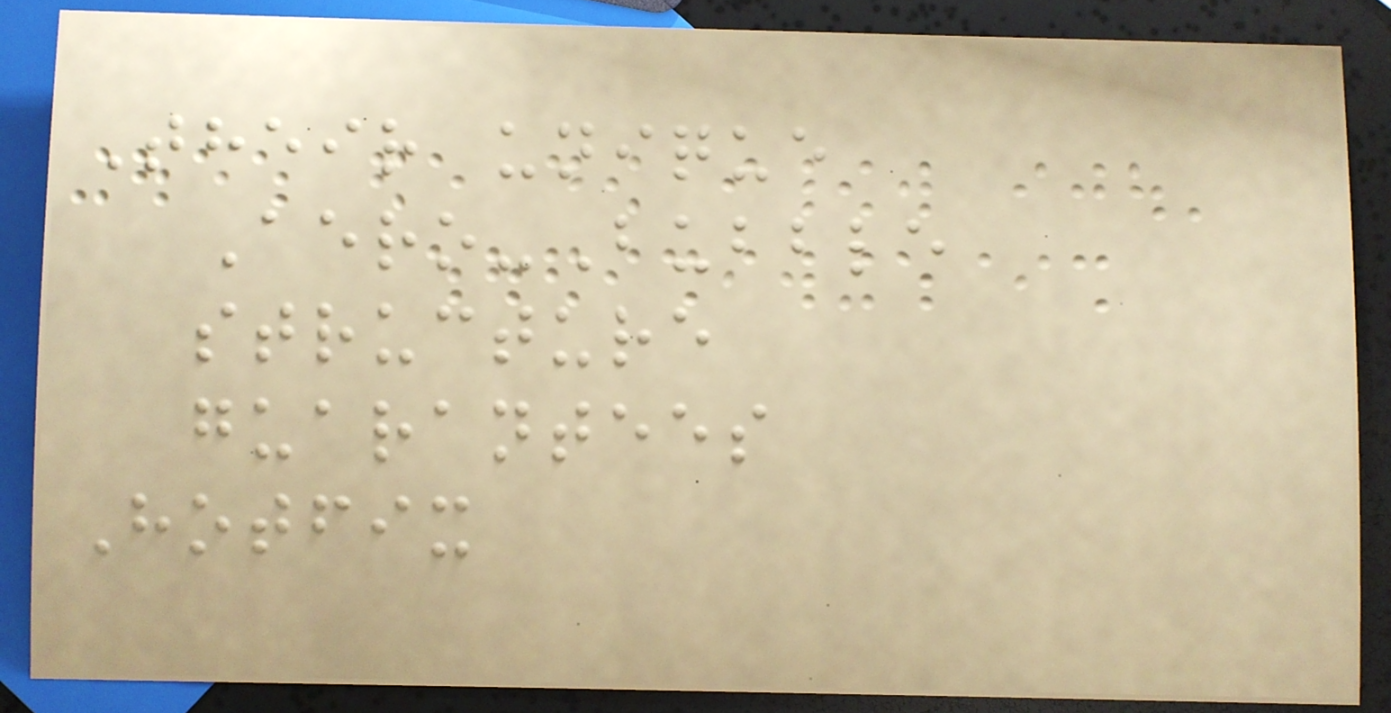Their unique
Aero-Bubble
structure
guarantees
Hotfix
